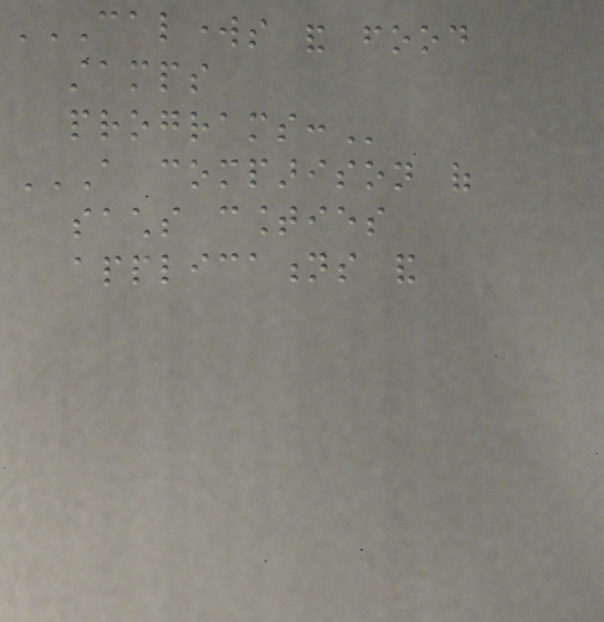CALWORKS AND FOOD
STAMPS
PROGRAMS:
A COMPARISON OF
SACHS COUNTIES
APPLICATIONS AND
